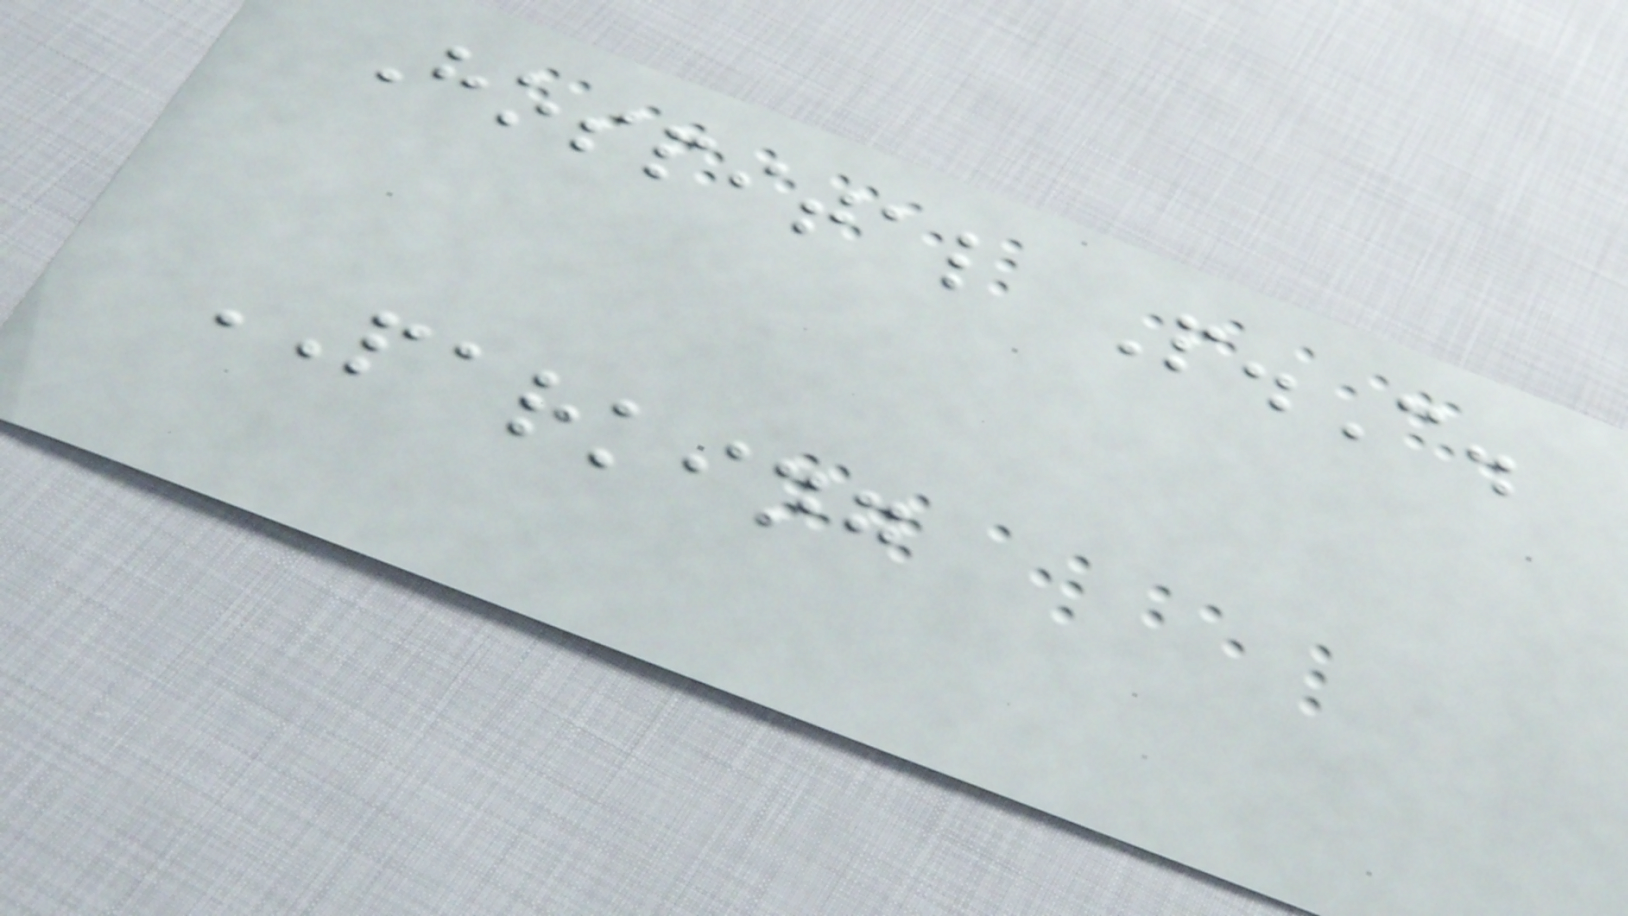Hospital P.C.
PARKING
